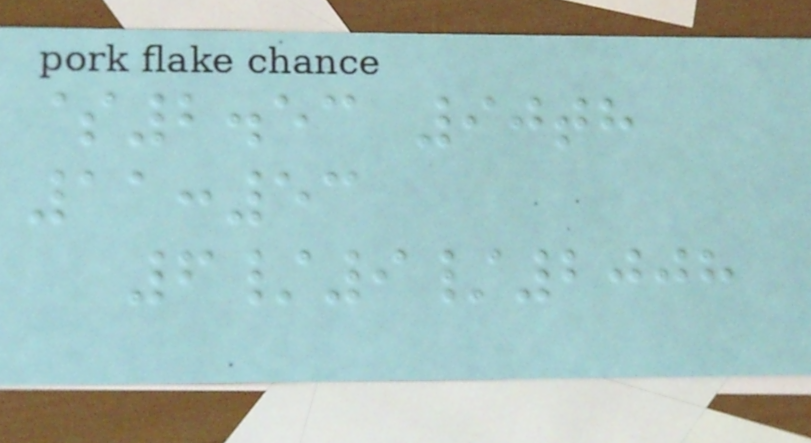$2.53 90th
11:53
6/9/2008
